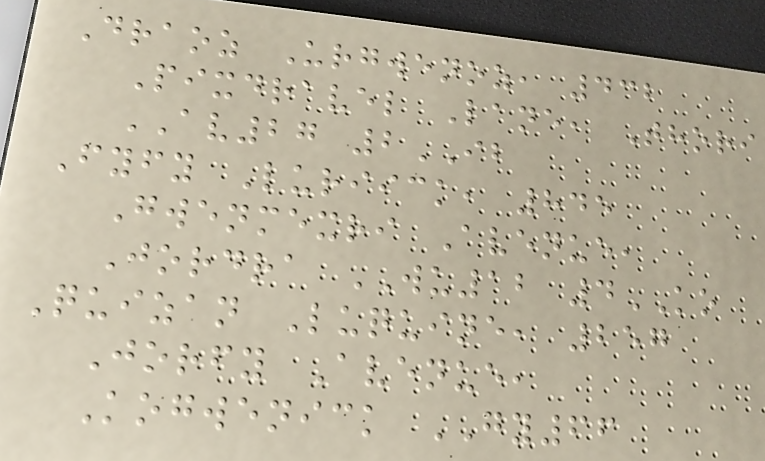Draoz Urgwenoz, 432
Pixdravel Lane, Thori
AV27 2IB
Fyfy Luriick, 845
Gwenmexri Avenue,
Jordra WU12 4KO
Quizan Luquine, 257
Jorfy Avenue,
Kogwenick GY66
